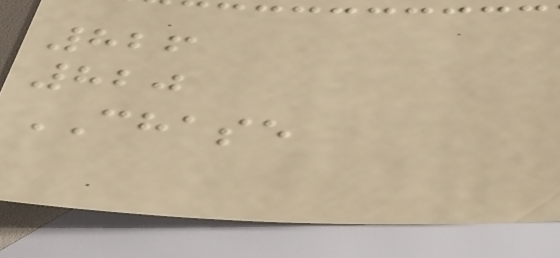826
820
CHASE
